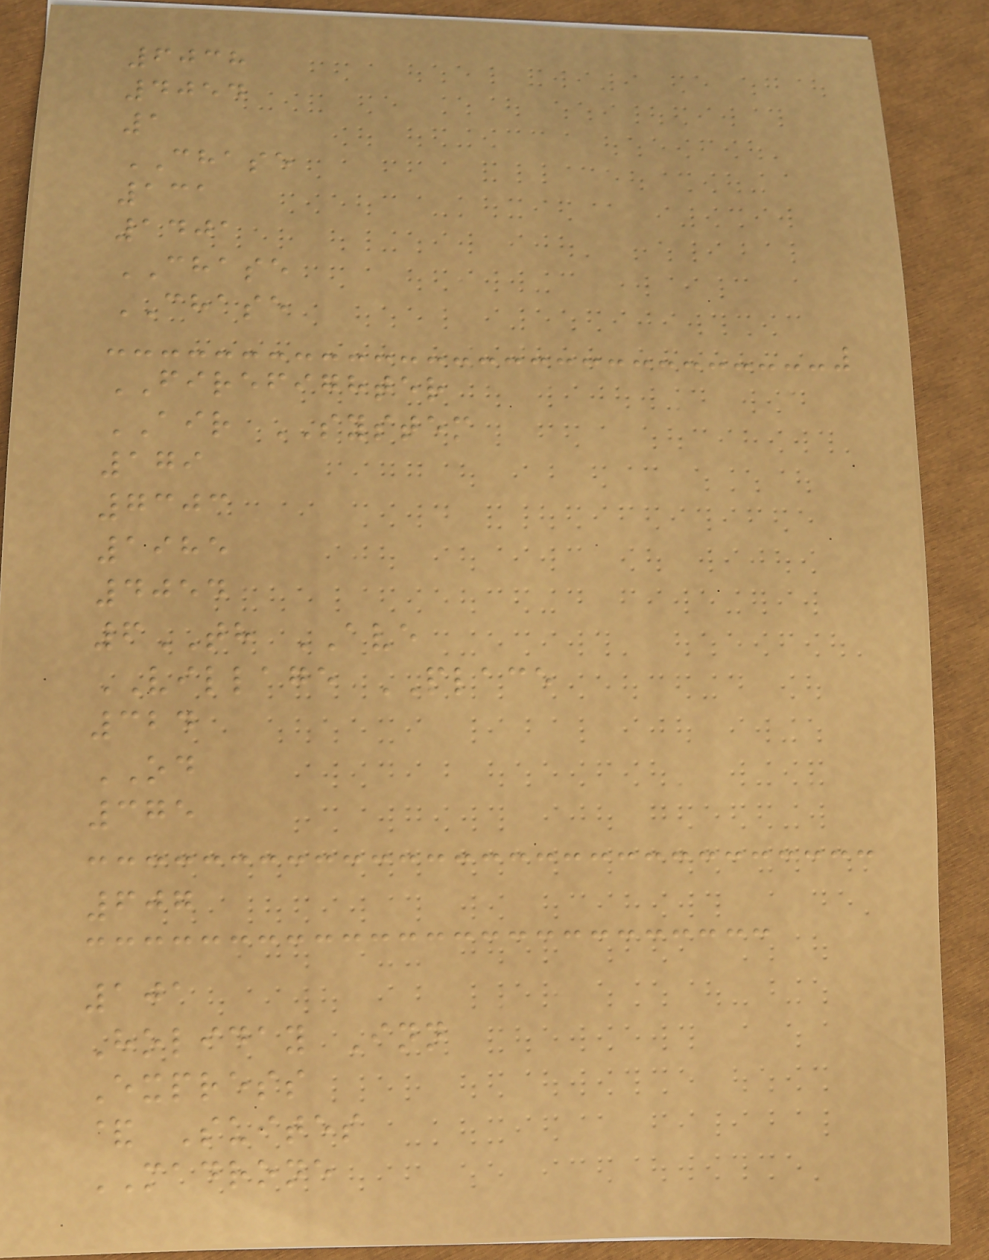6038
4054
1
CHASE
131
1401
CHASE
CHASE
FIREFIGHTER
AIR SYSTEM
179
7303
1985
4054
6TH AVE
VILLAGE PLACE
324
OD
375
607
101
Holiday Inn
Express
& Suites
MADRONE
